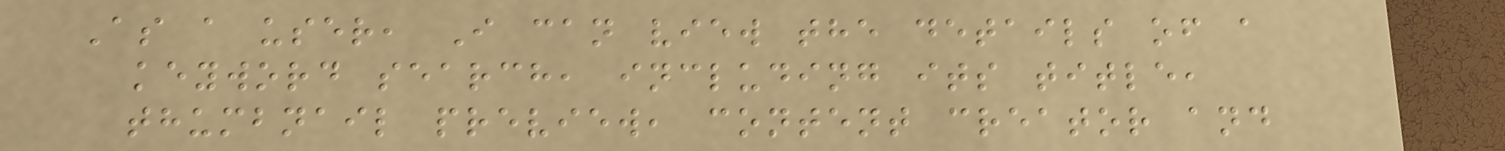As a user, I can view the details of a
keyword search, including its title,
thumbnail preview, content creator and
